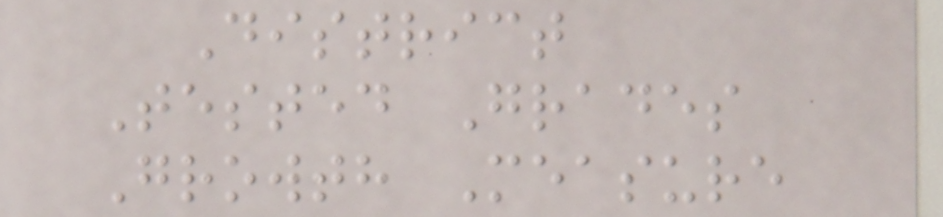District
Tested Grades
Growth Measure
